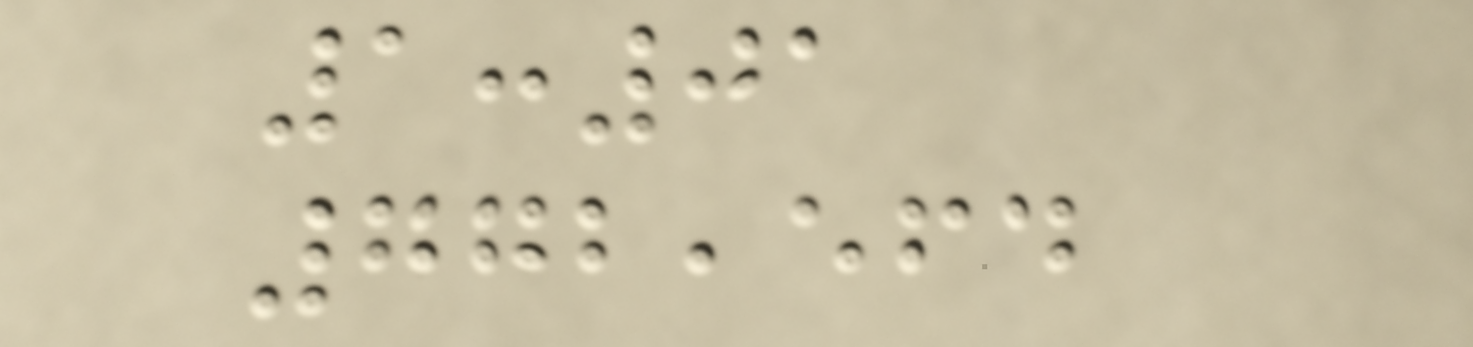1:01
772,564
